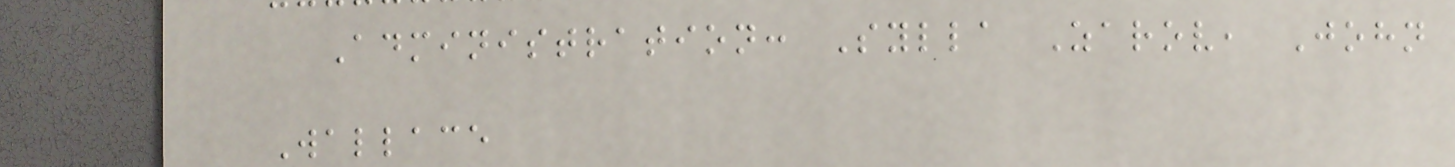Administration: Sylla Zarov, John
Wallace
